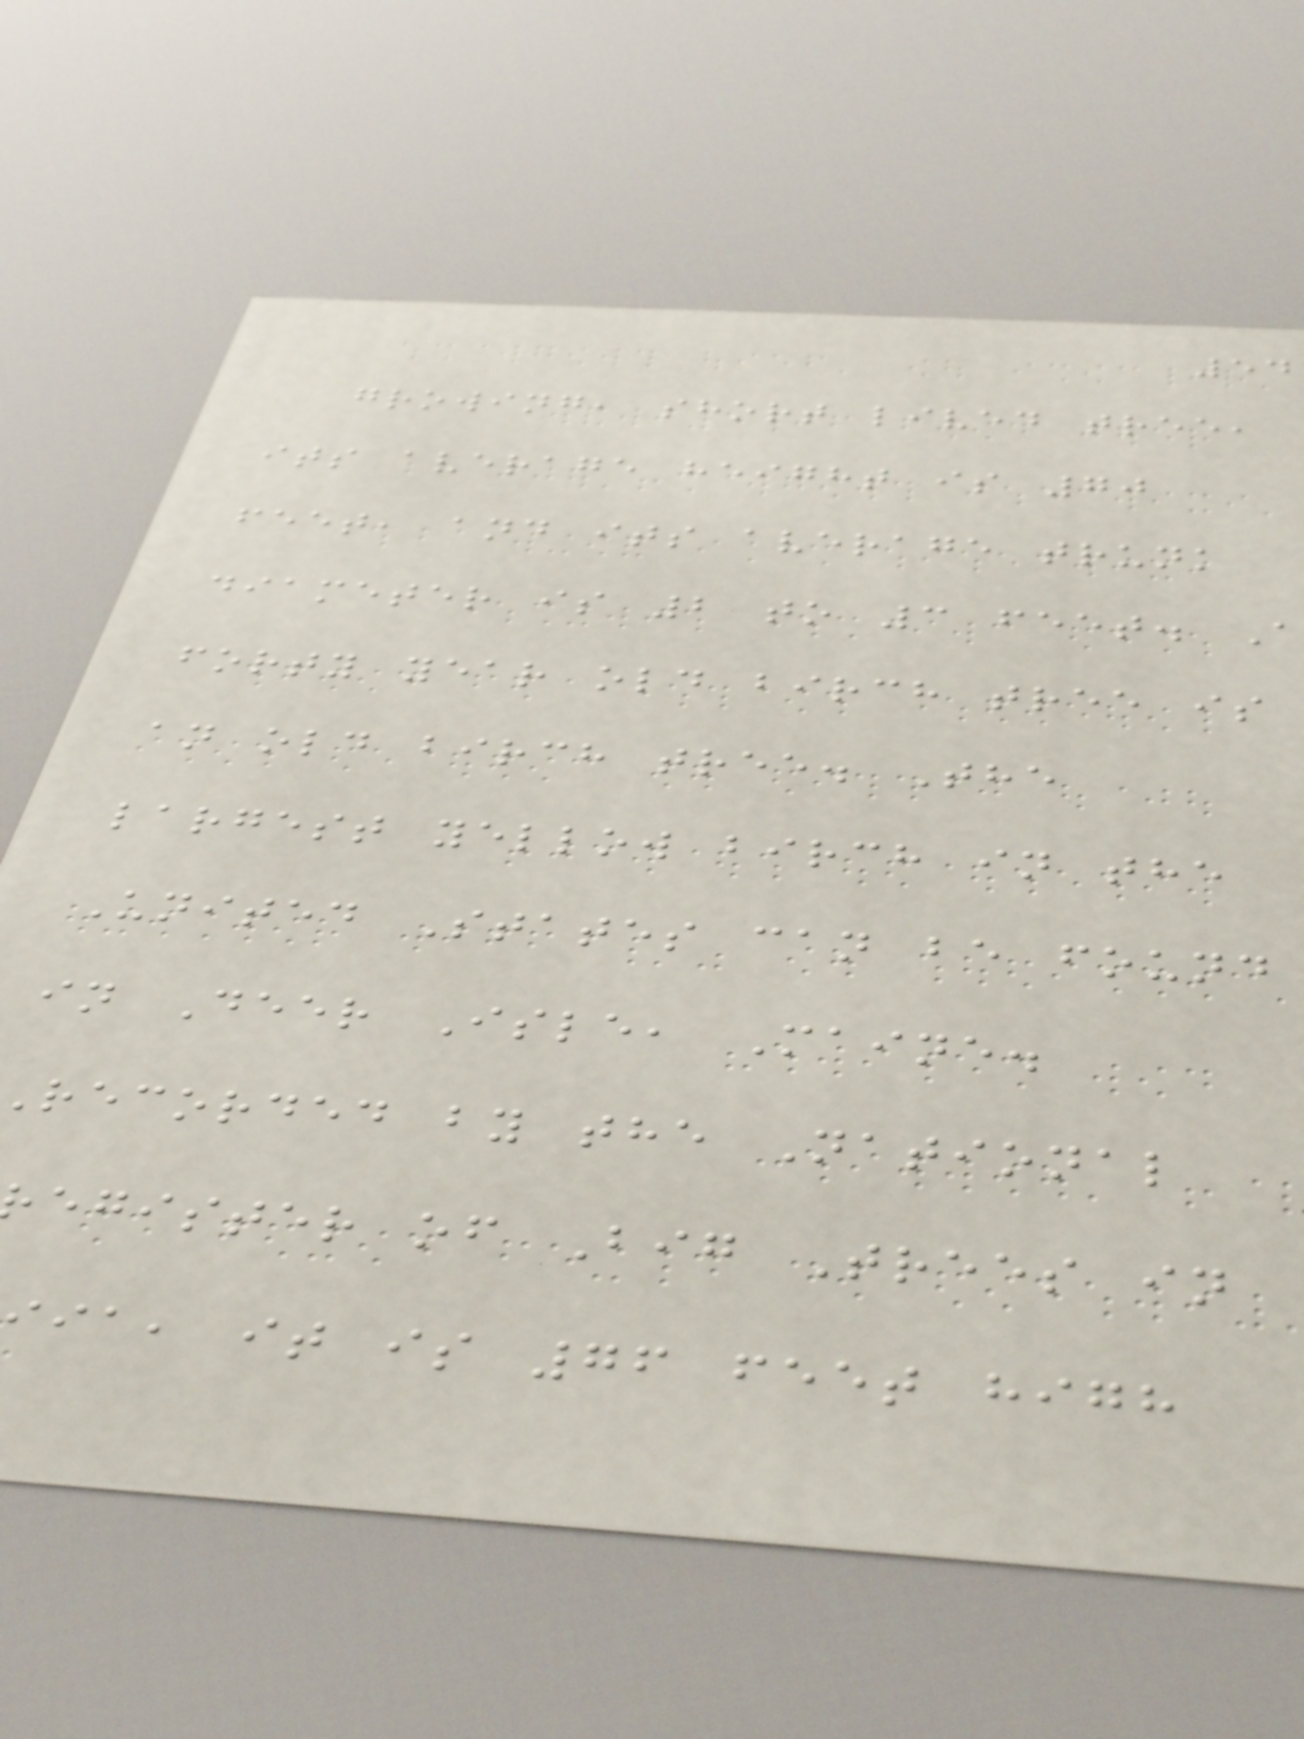54
growing, short lived tree,
its average height is 70
feet, and its average trunk
diameter is 2 to 3 feet. A
forty year old birch tree is
an old birch tree. The
largest yellow birch in the
United States can be found
in Deer Isle, Maine.
recorded by the National
egister of Big Trees in
ia, it is 76 feet high
